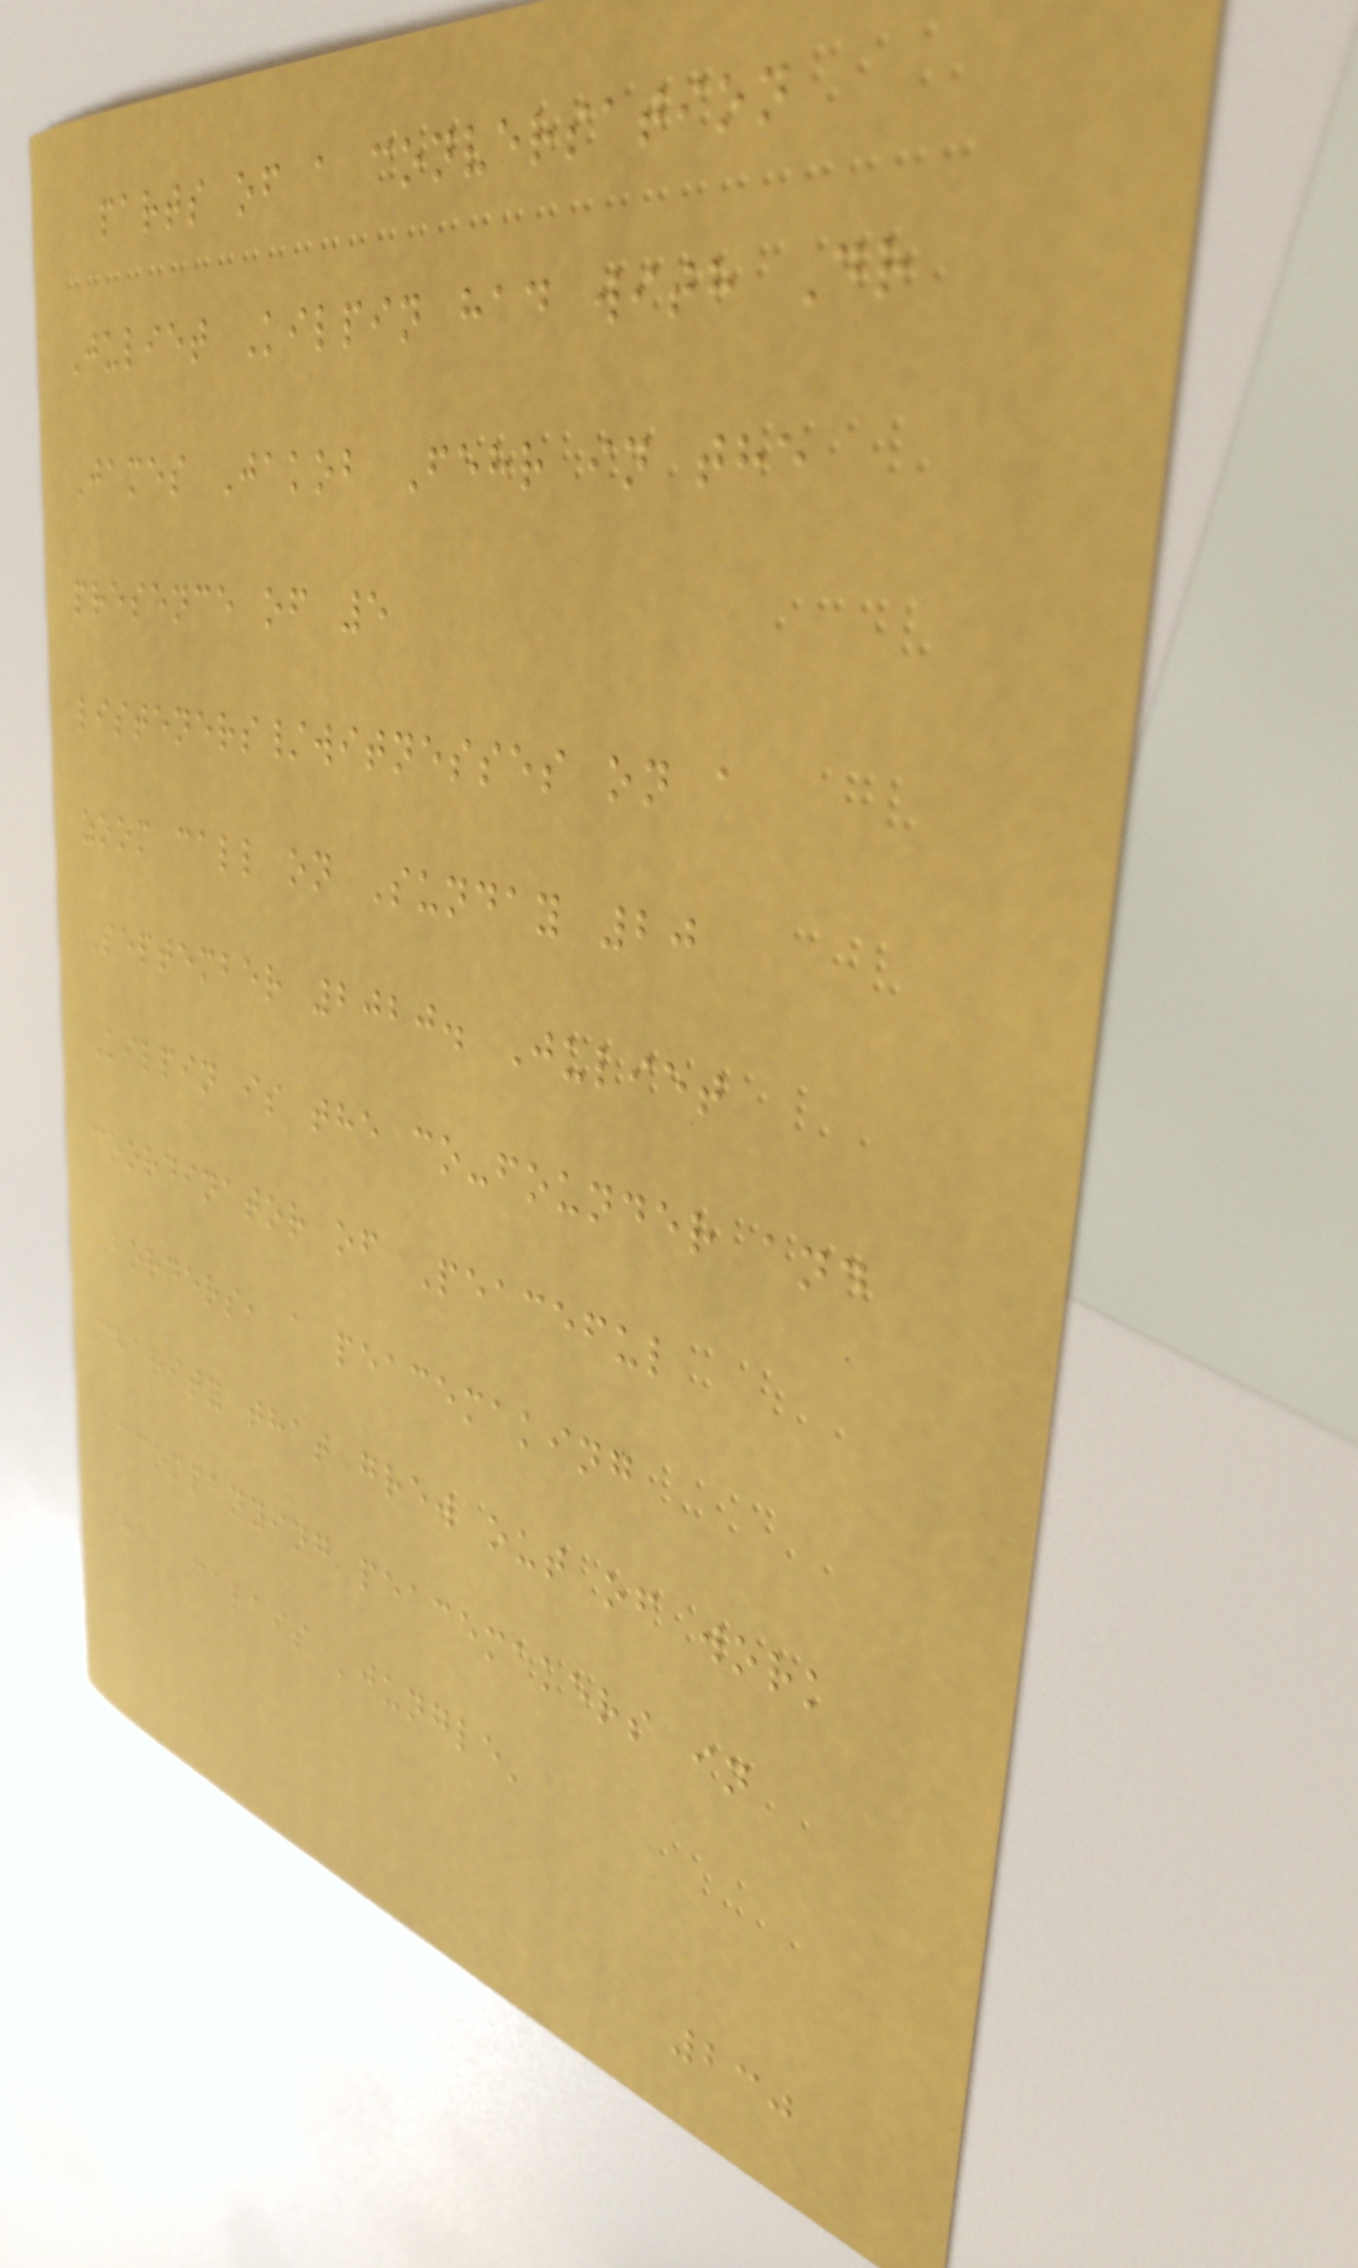parts of a conversation
Juliet Kilpin had with Dr
James Jakob Fehr in the
presence of 5
listeners/witnesses on a
zoom call on Sunday 20
September 2020. Juliet
Kilpin is the co-founder and
coordinator of Peaceful
Borders, a peacemaking
charity that grew out of work
accompanying peacemakers in
the Calais 'jungle'
230
